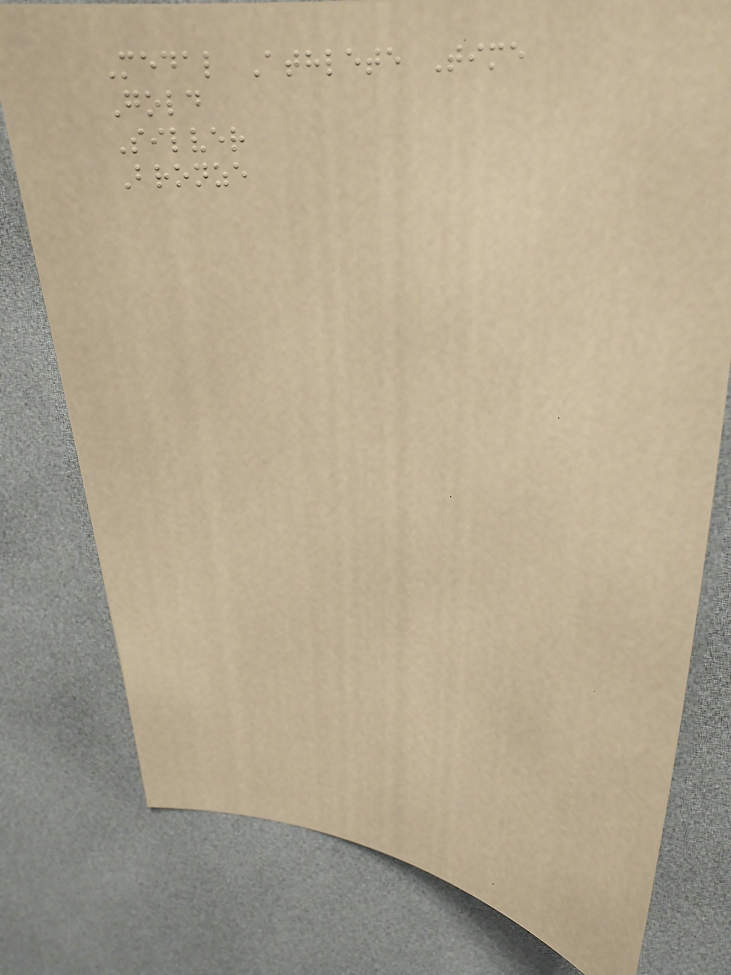Medal Athlete Time
Gold
Silver
Bronze
